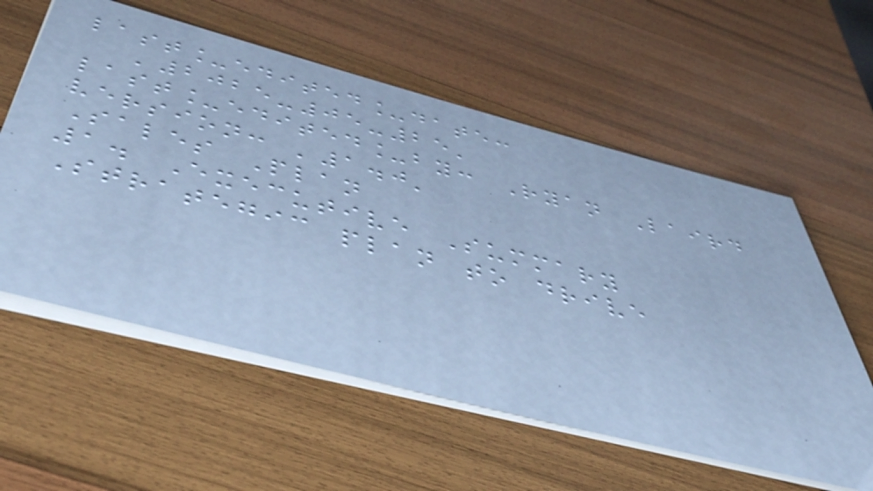last_edited_date:
'2025-05-25'
last_edited_by: Ryan Laird
version: '1.0'
Sales Plan
1. Executive Summary
Strategic plan to drive
